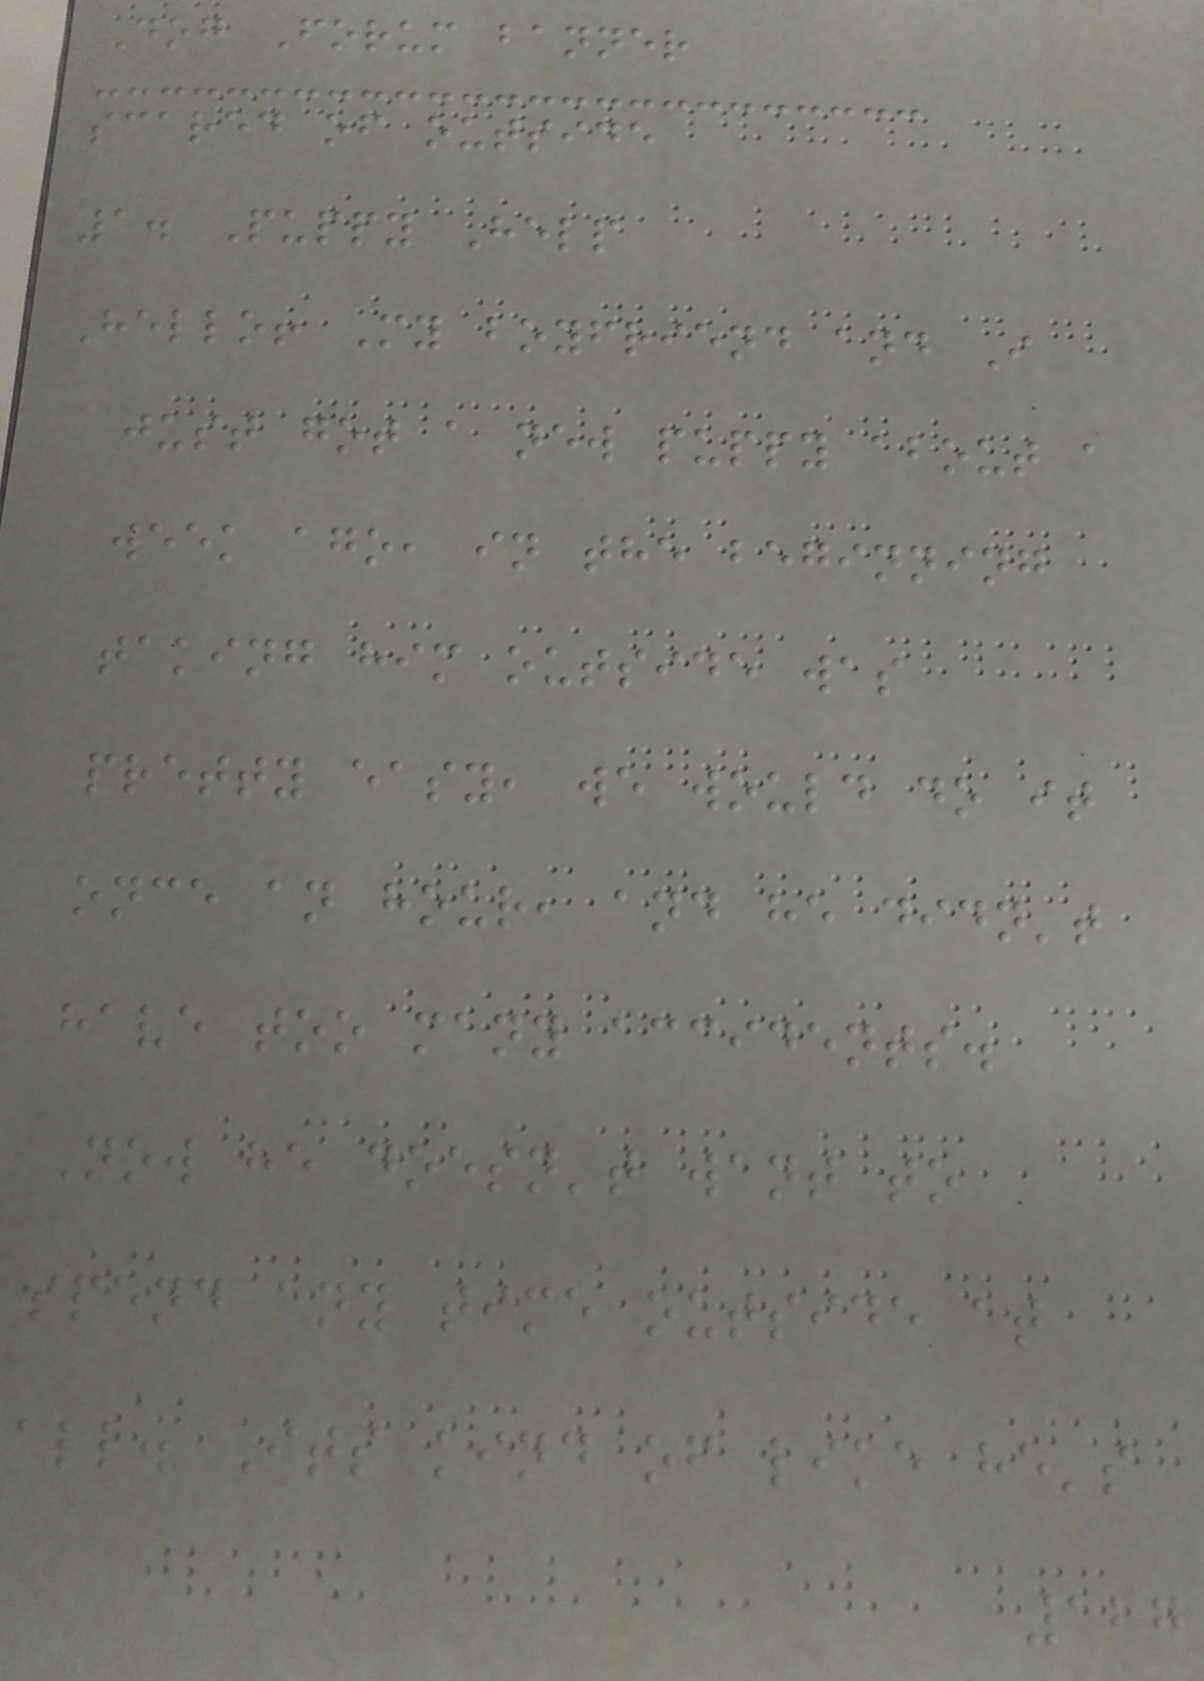Dog Forum banner
scared of outside
1. Puppy Help
Hello! My boyfriend and I
just got a new puppy about a
week ago, in the beginning
taking him outside was
pretty easy, we would do it
once an hour, and he didn't
have too many accidents.
Now he doesn't want to
spend any time outside at
all. Its kind of like he's
127
